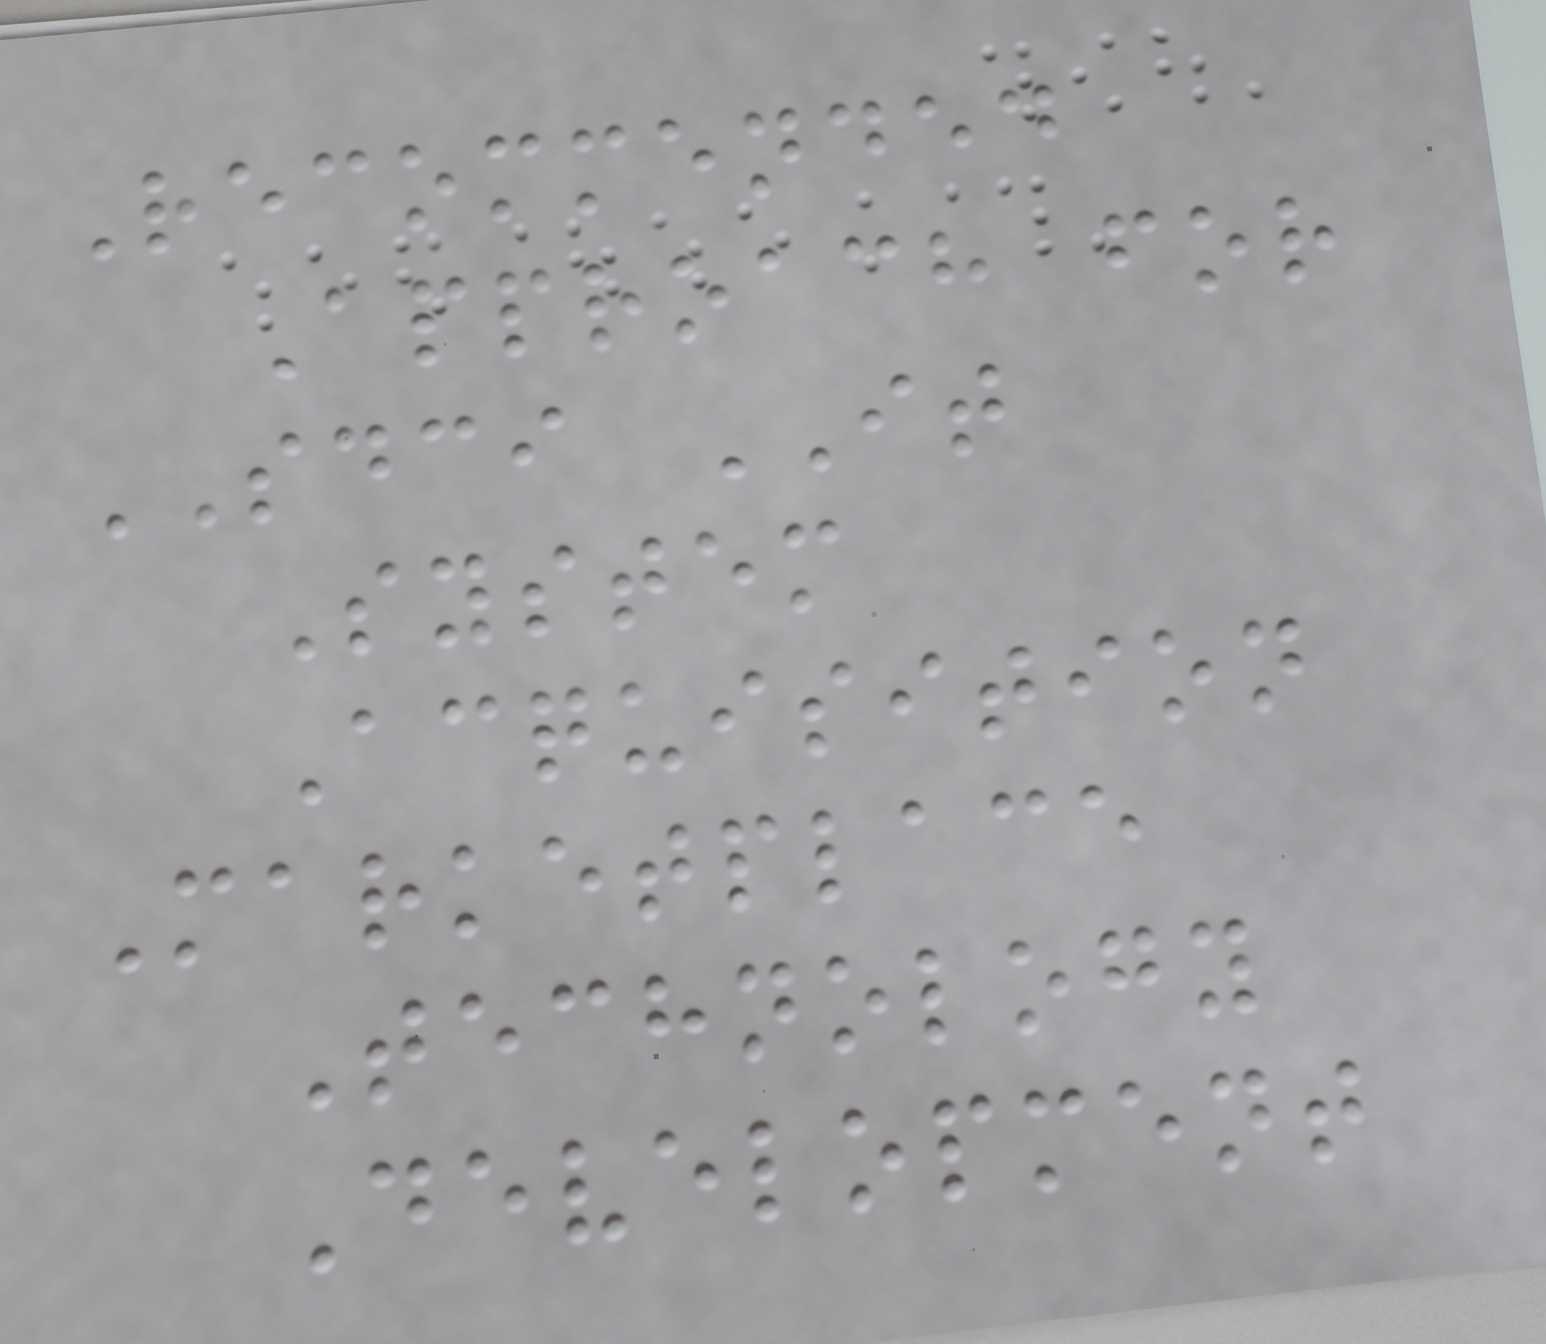Recommended
Approach for
SDCI IT
System
Acquisition
Marketplace
Technology
Development
